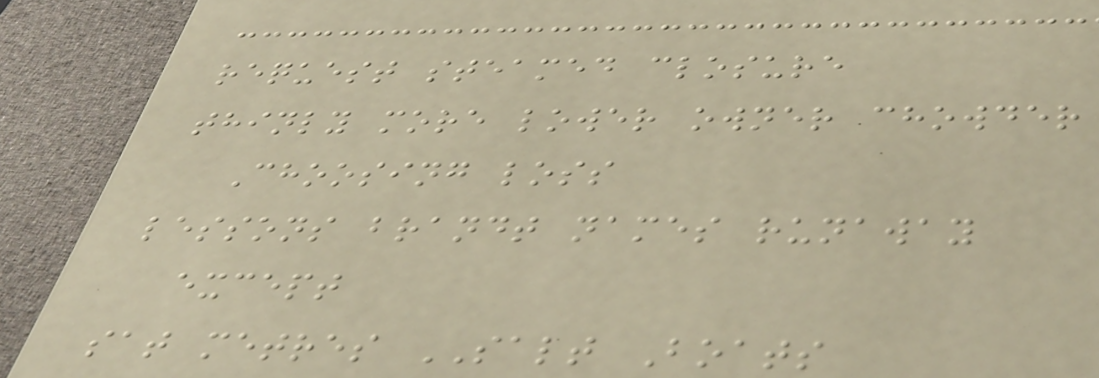request steamed closure
thinly more lower owner chowder
Choosing loss
lessons brandt names runaway
except
sat metres SALT Boats
